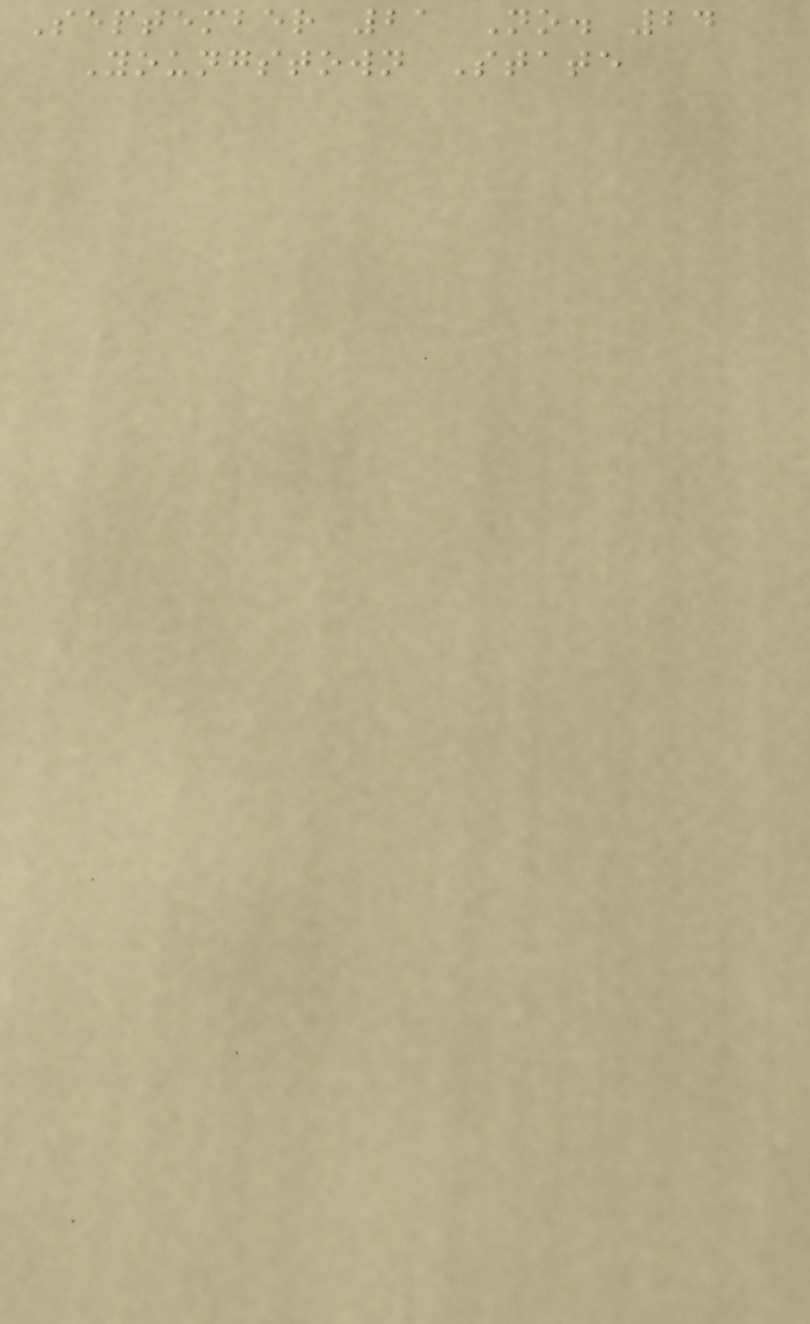September 21 No. 24
Youngstown State
